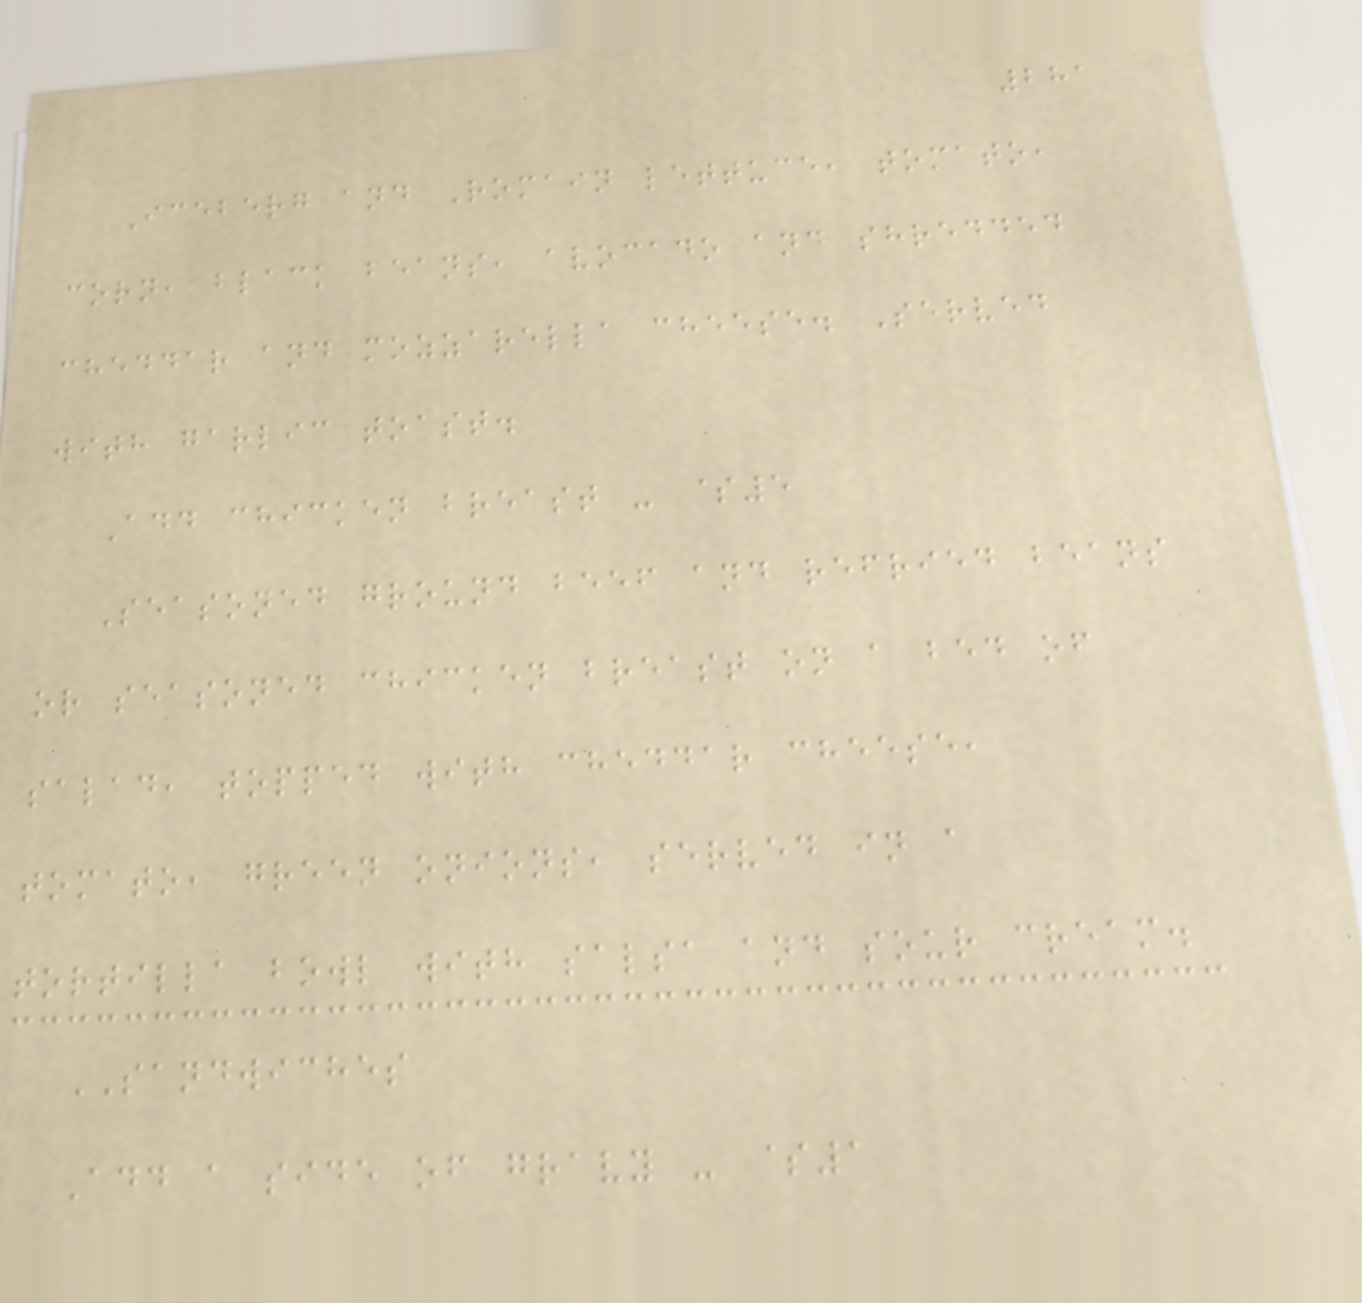281
Iceberg and Romain lettuce, tomato,
corn, black beans, avocado and shredded
cheddar and mozzarella cheese. Served
with garlic toast.
Add chicken breast - $5
Seasoned ground beef and refried beans
or seasoned chicken breast on a bed of
salad, topped with cheddar cheese,
tomato, green onions, served in a
tortilla bowl with salsa and sour cream.
SANDWICHES
Add a side of gravy - $1
